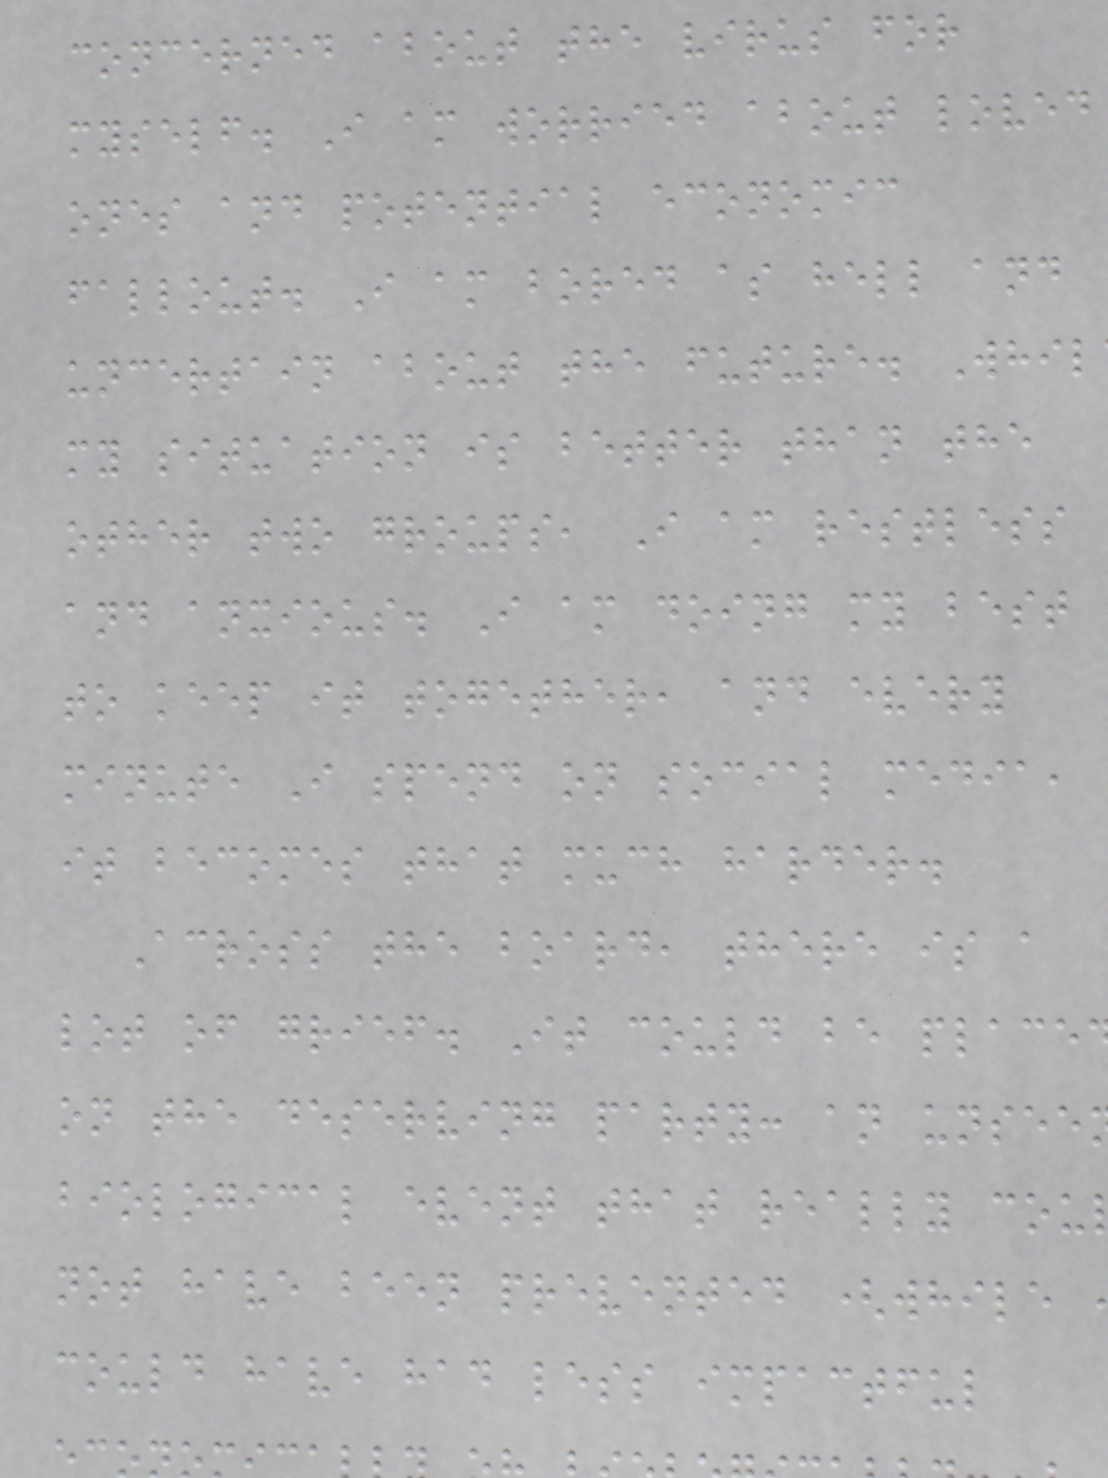concerned about the virus for
myself. I am worried about loved
ones and potential economic
fallout. I am bored as hell and
uncertain about the future. Whil
my situation is better than the
other two groups, I am restless
and anxious. I am doing my best
to keep it together, and every
minute I spend on social media,
it becomes that much harder.
Across the board, there is a
lot of grief. It could be place
on the deserving party: an unsee
biological event that really cou
not have been prevented (while
could have had less impactful
